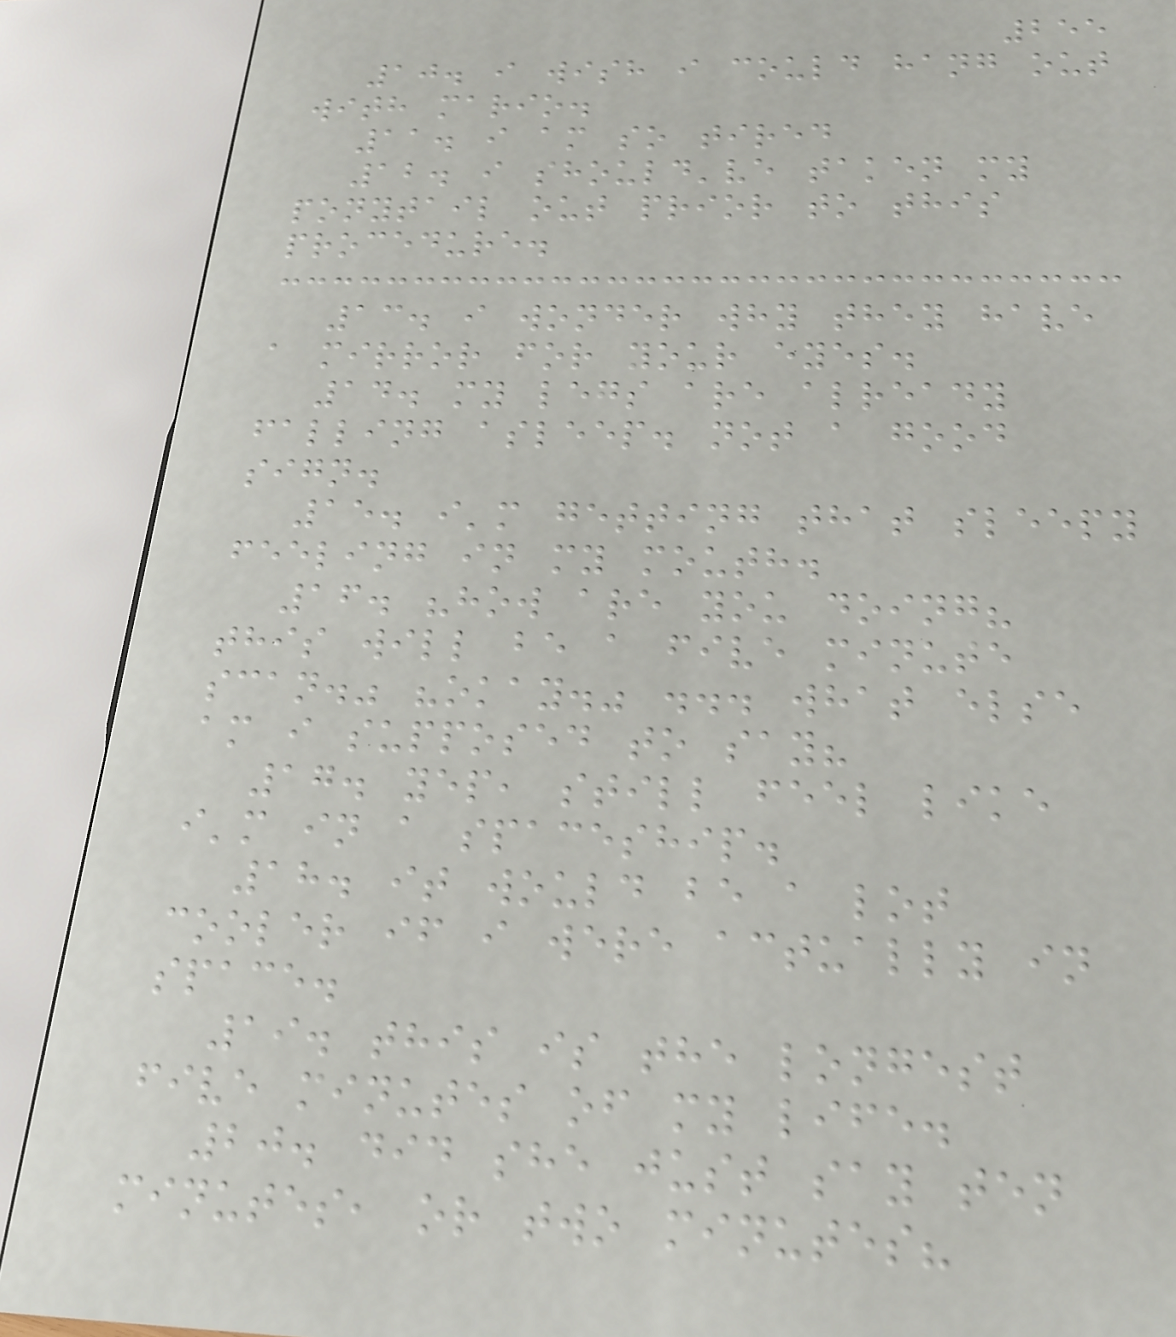255
10. i wish i could hang out
with mario.
11. i am so tired
12. i should've taken my
ponytail out prior to this
procedure.
13. i wonder why they have
a mirror for your eyes.
14. my legs are already
falling asleep. not a good
sign.
15. i'm getting that sleepy
feeling in my mouth.
16. "how are you doing?
this will be a five minute
scan." "okay." ... what else
am i supposed to say?
17. yep, still feel like
i'm in a spaceship.
18. it would be a lot
cooler if i were actually in
space.
19. this is the longest
five minutes of my life.
20. did she just say ten
minutes, or two minutes?
